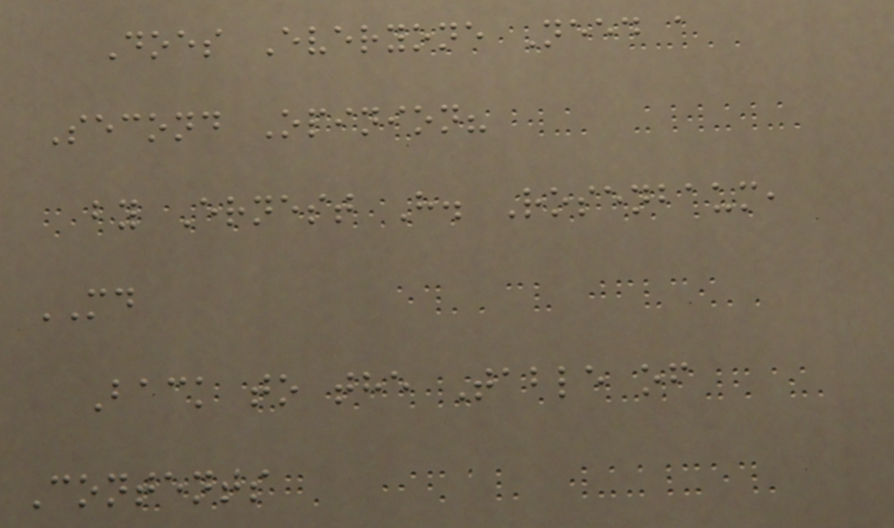Does Everyone Need a
Second Opinion?
by Ernest H. Rosenbaum,
MD
Back to the Table of
Contents
